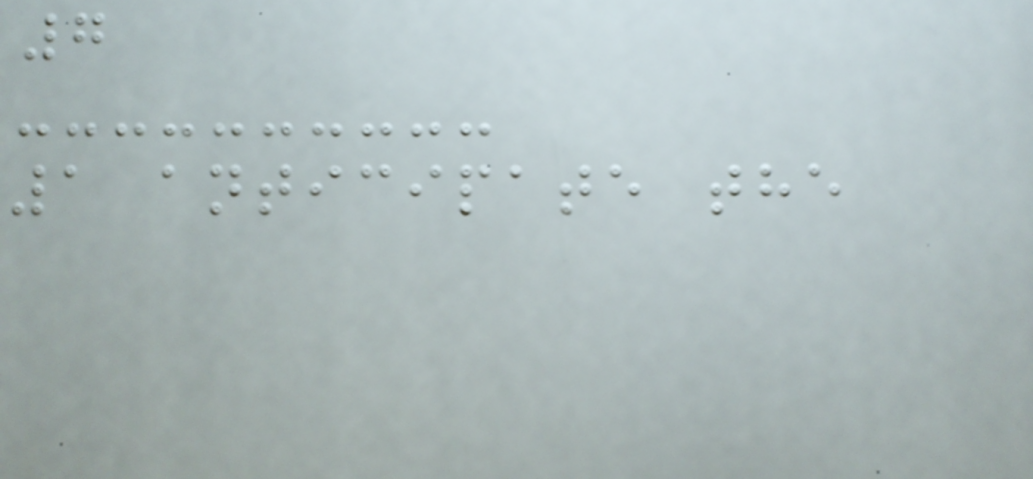7
1 anticipate the
